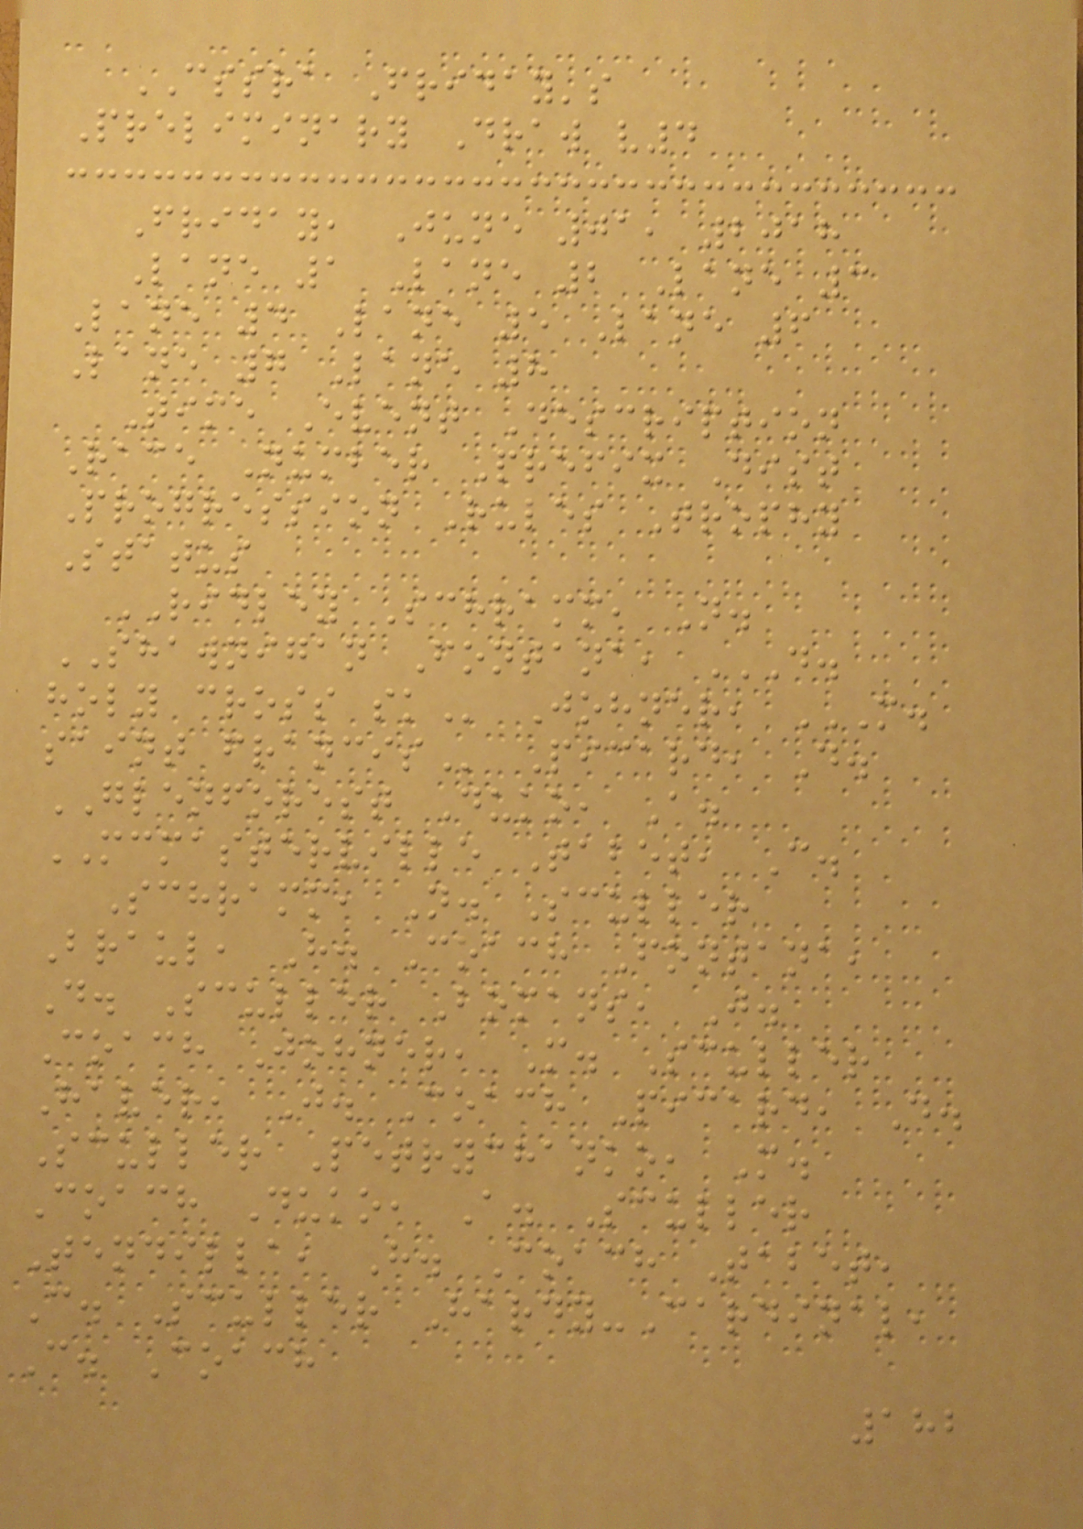CSSRA Friday's
Preliminary Draw v4
Friday, June 01, 2018
Lane 1 Lane 2 Lane 3
Lane 4 Lane 5 Lane 6
Lane 7 Lane 8
Time Event Description
Race Number Prefix Dist
Progression Rules Trophy
Status
RIDLEY Schramm, N.
SHAWNIGAN Fontana, D.
HOLY CROSS SK Johner, M.
SAINT FRANCIS Picard, D.
GLENFOREST Duko, A.
MCMASTERVILLE Tabet, C.
Schramm, N. Sculler
Braul, H. Coach Fontana,
D. Sculler Bomans, J.
Coach Johner, M. Sculler
Haver, J. Coach Picard, D.
Sculler Petrychanko, M.
Coach Duko, A. Sculler
Tendilla, H. Coach Tabet,
C. Sculler Hardy-Cardinal,
C. Coach
182
